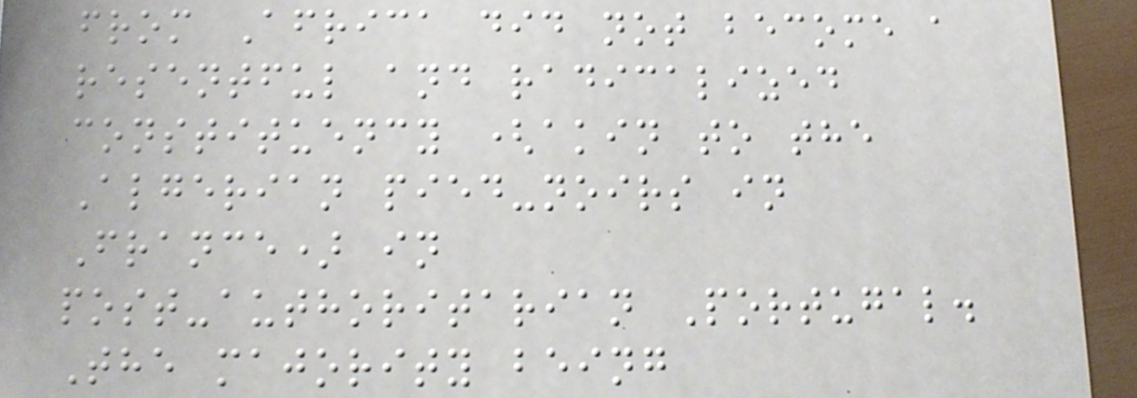from Africa did not become a
resentful and radicalized
constituency (akin to the
Algerian pied-noirs in
France) in
post-authoritarian Portugal.
The majority being
